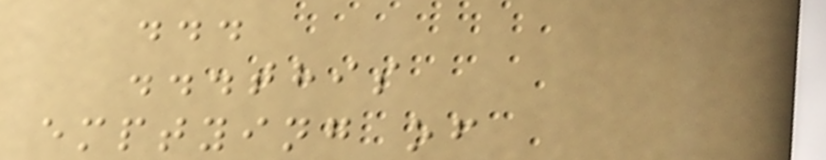...
...this
emptying of
